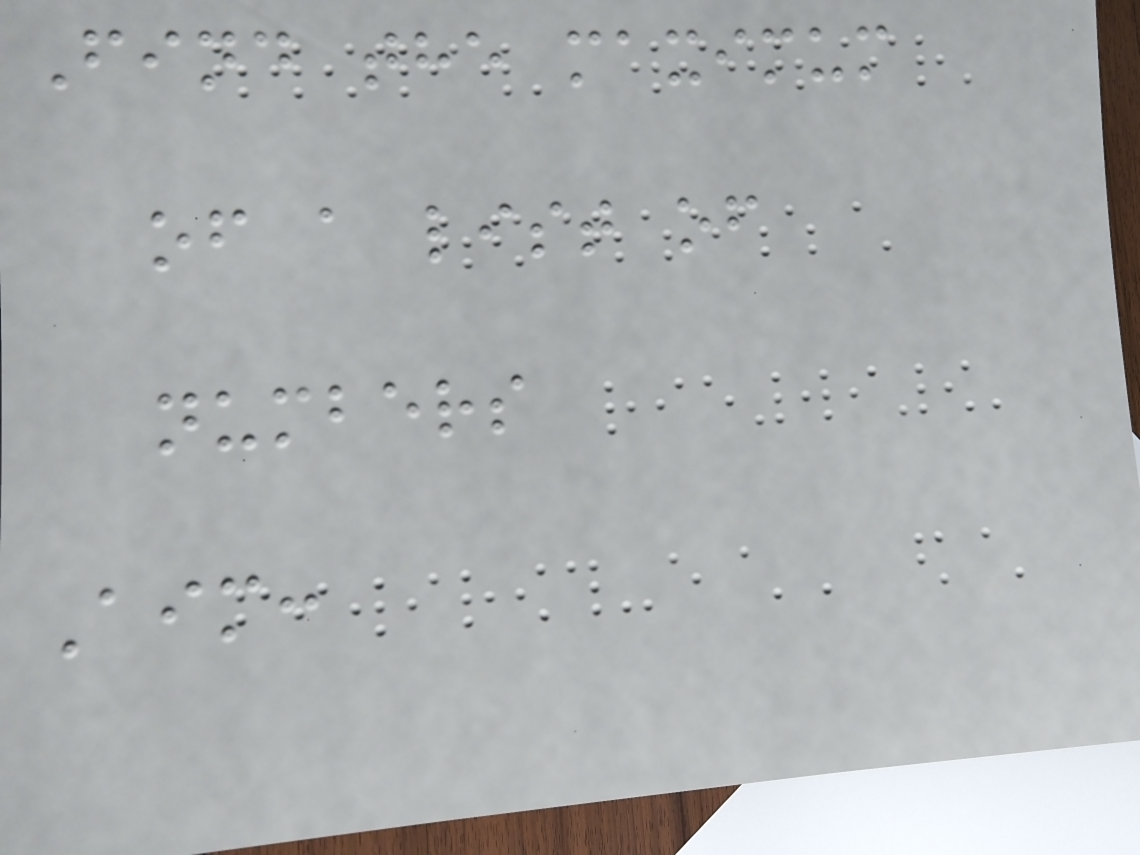Find the maximum
of a list of
numbers
Aim:
